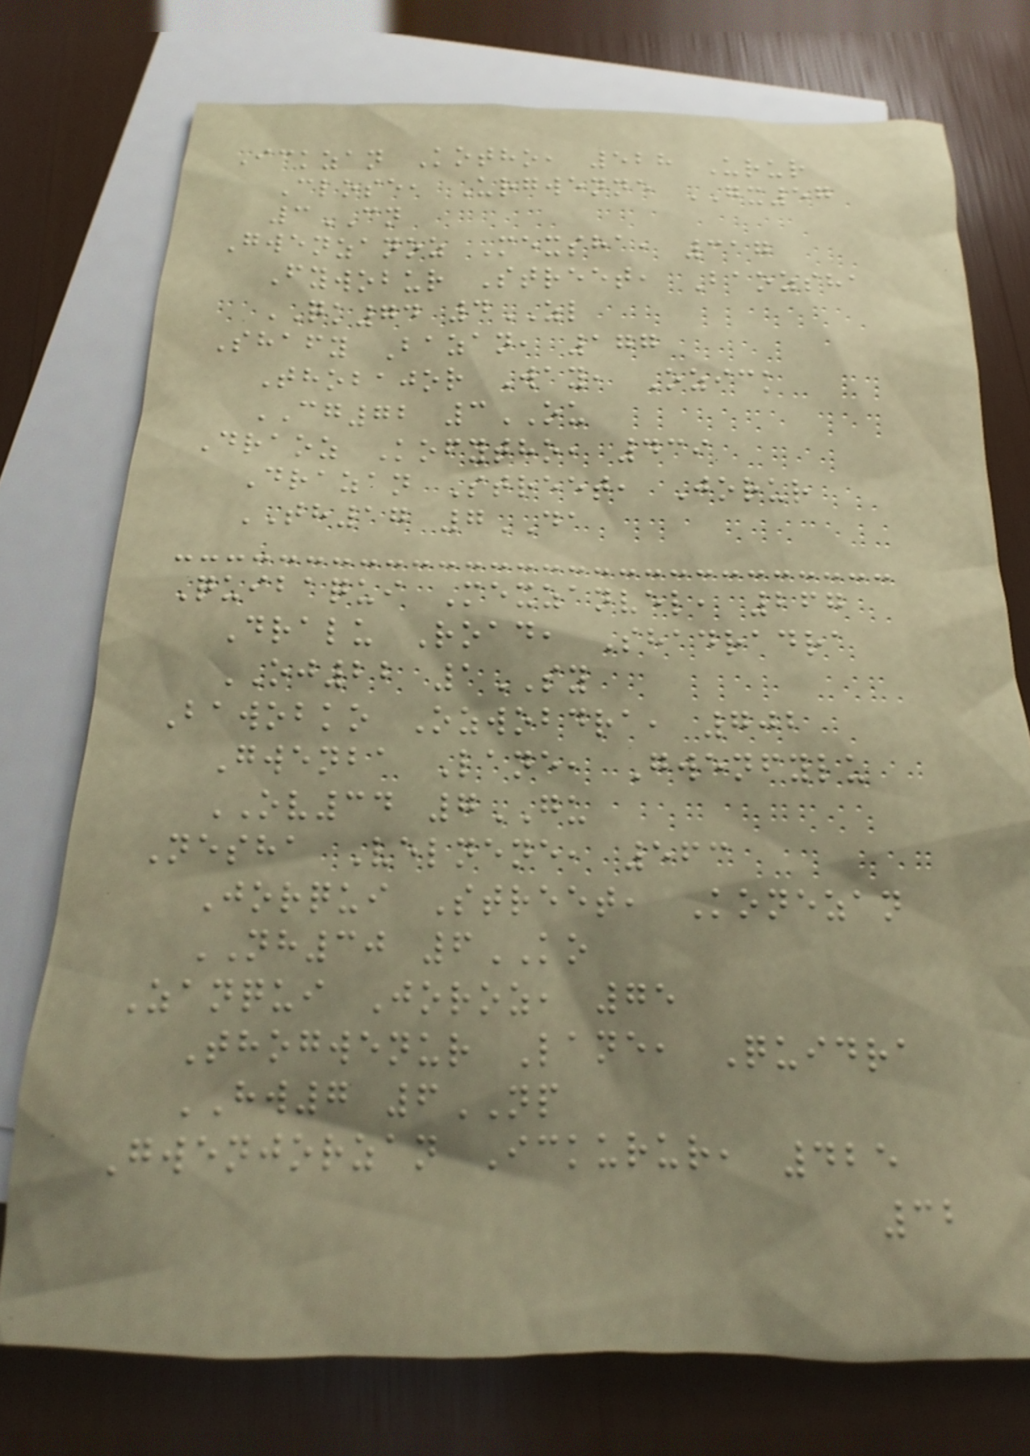Ickzan Kotho, 528 Urur
Close, Urgwenne GX57
3CN
Gwenzanoz Mexsha, 317
Fywobur Street, Baozsha
QK74 4ZL
Shafy Bazan, 177
Thobajor Way, Ozick
CG72 3OU
Draoz Kofytho, 439
Drazan Street, Jorur
TH17 7DA
Quibaqui Mexzanvel, 267
Dralu Road, Shadradra
OJ22 1SY
Bawobko Ozwobdra, 702
Gwenba Lane, Gwenfylu
OV34 7GU
Nesha Velnene, 563
Jorqui Street, Konezan
NH30 6KO
Zanqui Joroz, 75
Thogwenur Lane, Quidra
HW7 6NP
Gwenjorzan Ickurur, 425
32
